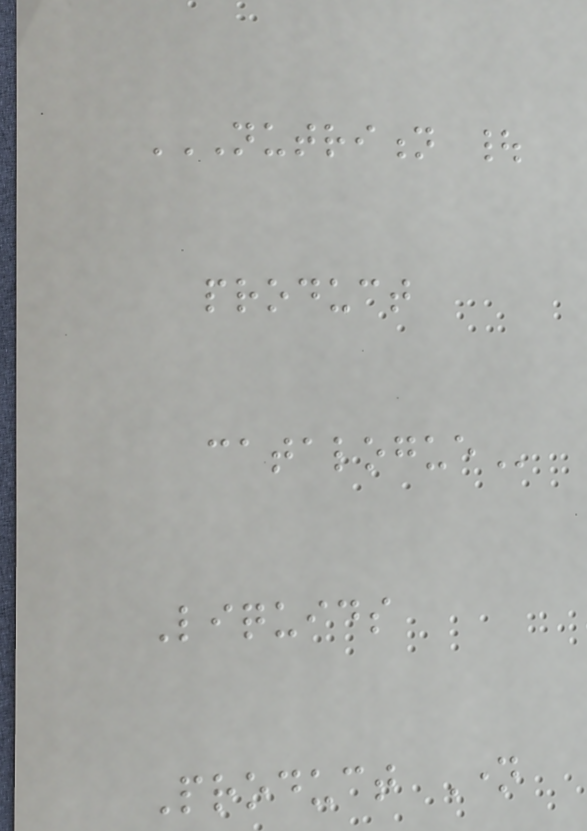NUTRITION |
PRODUCT
CATALOGUE
Liquids
Product Name
